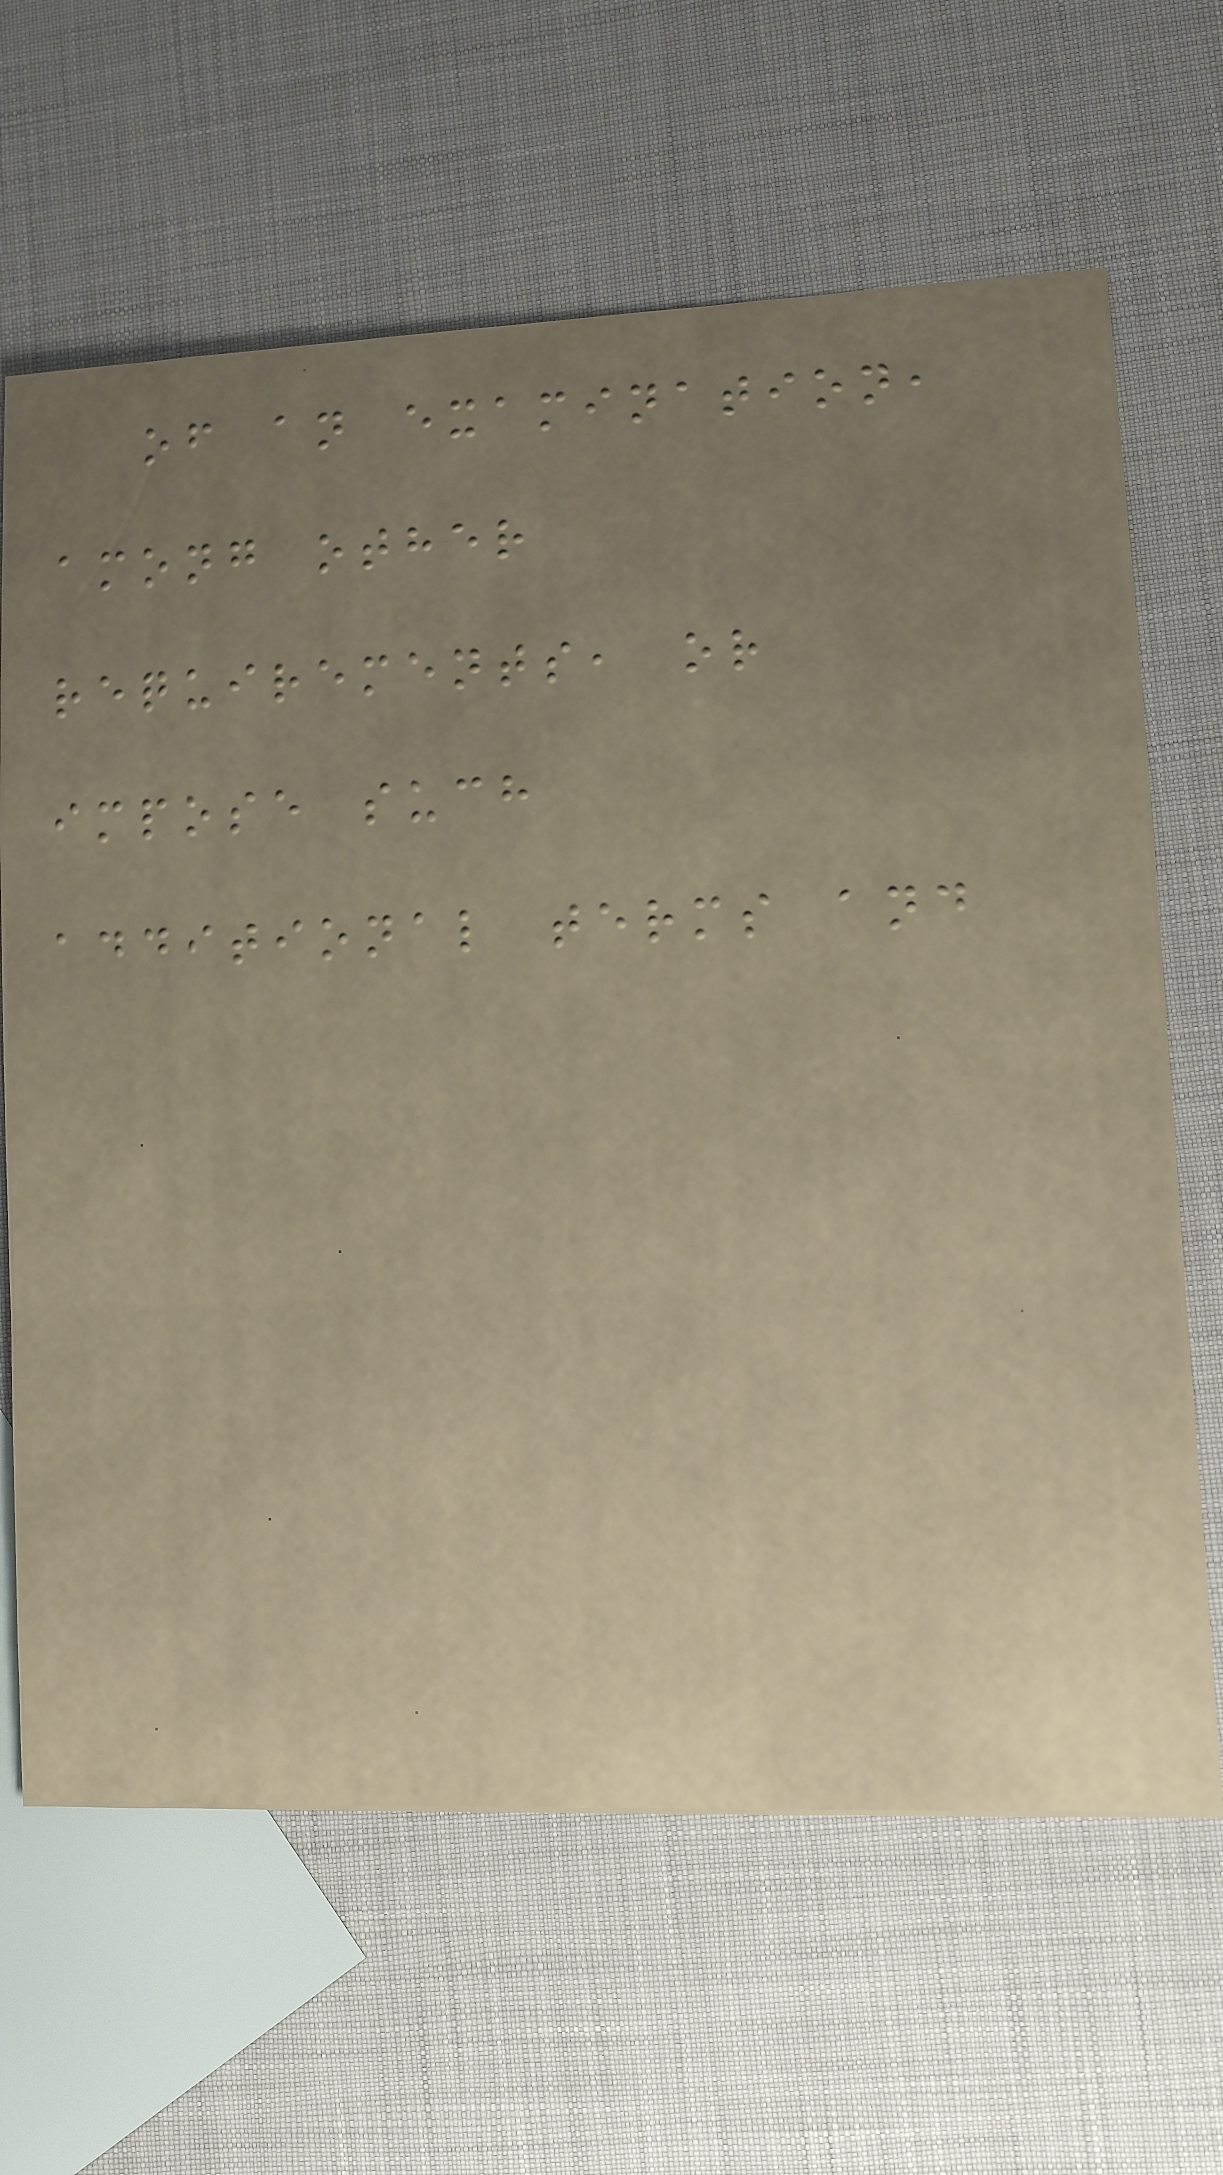of an examination,
among other
requirements, or
impose such
additional terms and
